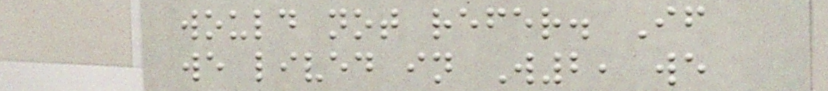would not refer. If
we lived in W2, we
